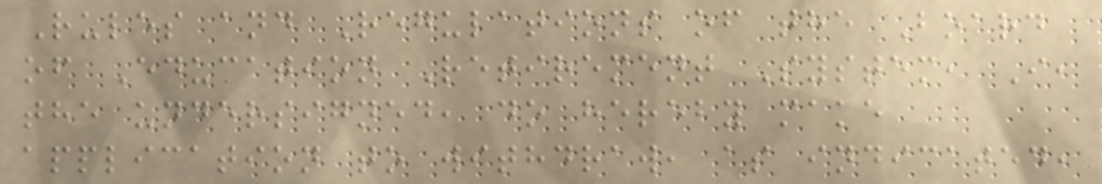Rules and Regulations of the Board
of Education Retirement System, I,
the undersigned, do hereby make
application to withdraw, as indicated,
